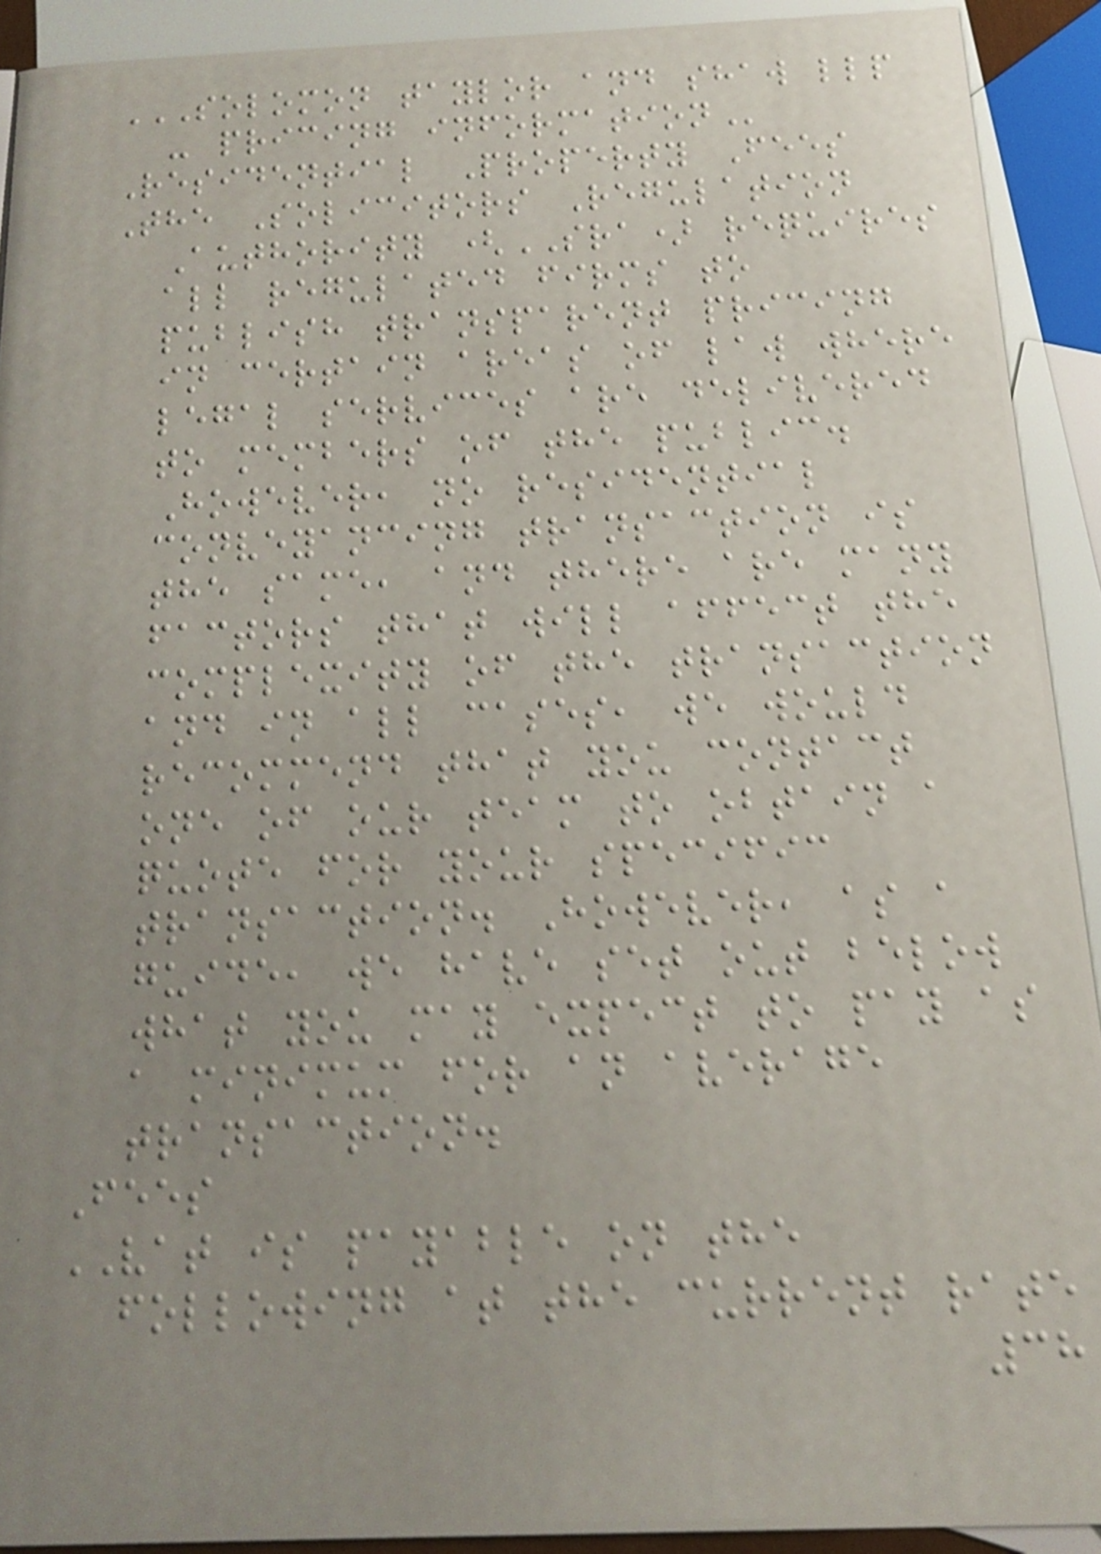SOLOMON TAYLOR AND SHAW LLP
- PRICING INFORMATION
Residential Property Fees
The Solicitors Regulation
Authority (SRA) requires
all regulated firms to
publish transparent pricing
in certain areas of law where
legal services are delivered
to members of the public.
However, no residential
conveyancing transaction is
the same, and there are many
factors that will affect the
complexity of the transaction
and in all cases, we would
recommend that you contact
one of our team to obtain a
quote for your specific
transaction. However, as a
guide, we have set out below
what you may expect to pay as
a minimum for an average
transaction.
Fees
VAT is payable on the
following at the current rate
38
